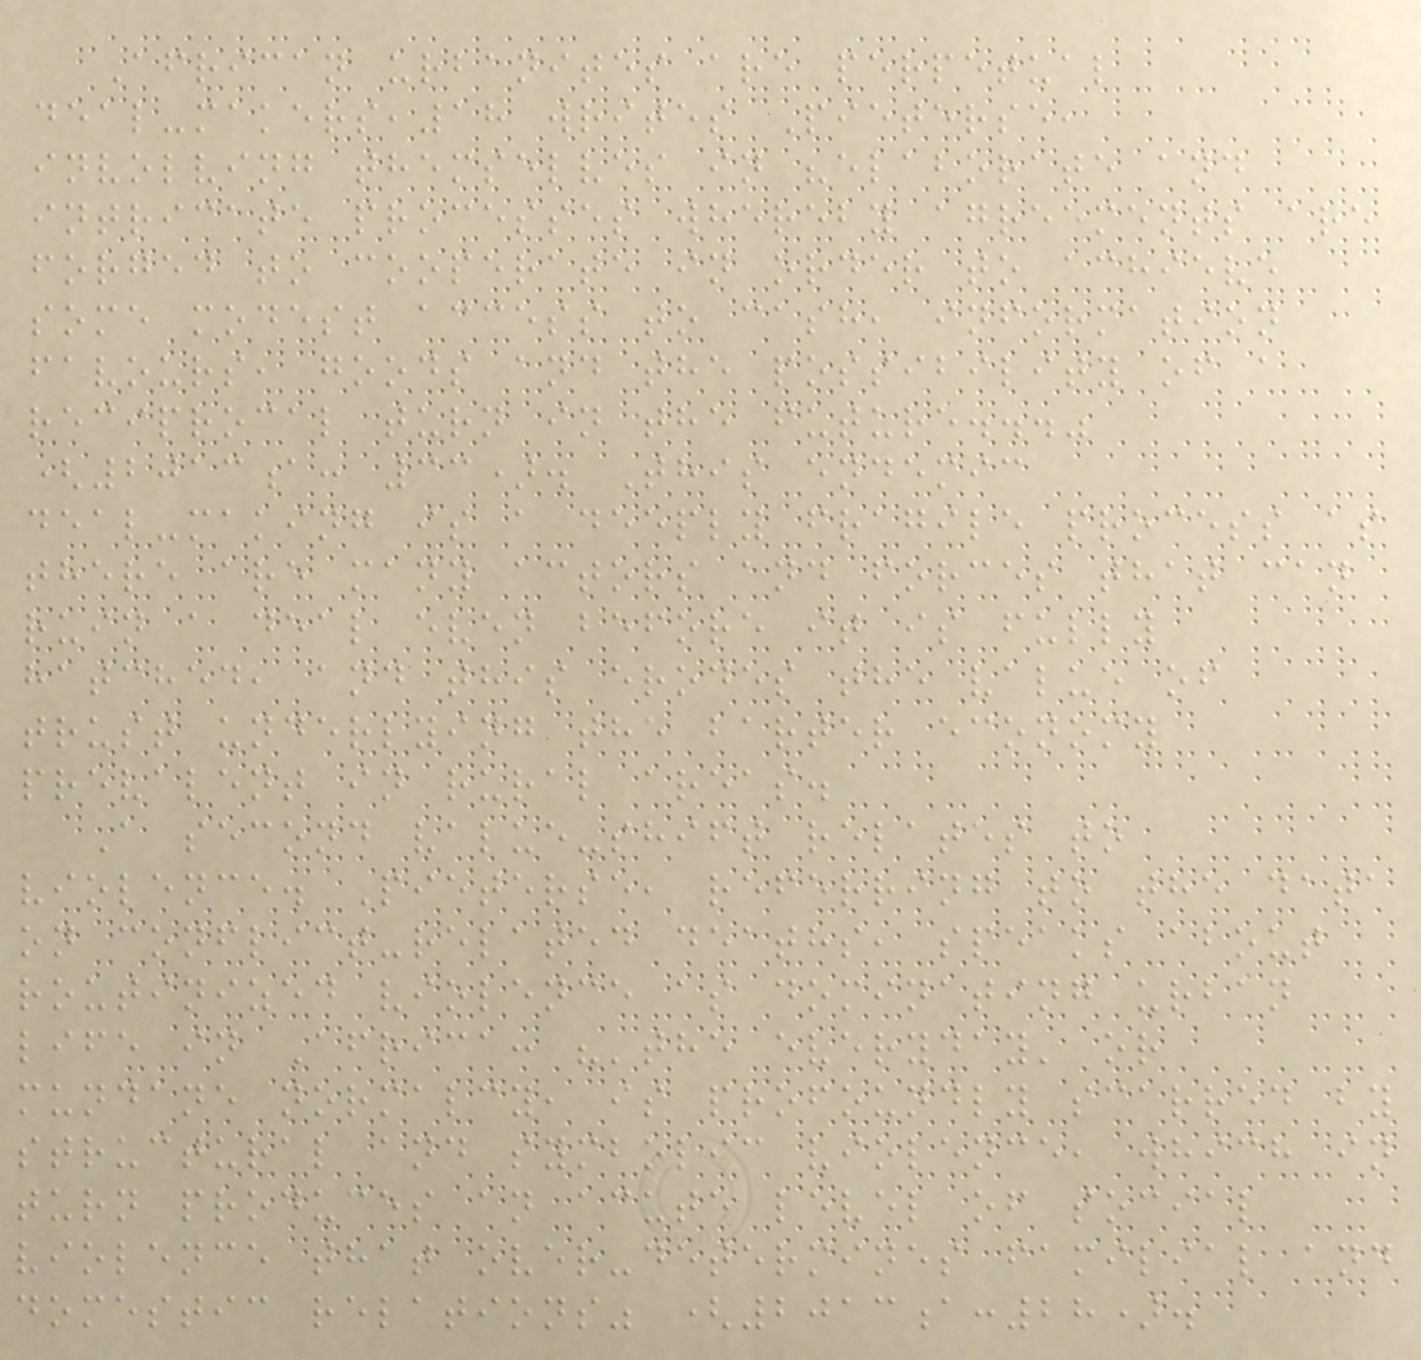African urbanites are perpetual
deal-makers,18 writes Pieterse,
involving themselves in "elaborate and
intricate processes whereby agreements are
forged to cooperate in order to achieve
some modest access to cash, information
favours, goods and the possibility of a
reciprocal turn in the future..."
(2013a: 33). This endemic
deal-making is a deeply fragile process as
there are many actors and forces that can
ruin a deal even before it is fully
hatched, and this erodes the value of
trust underlying the barter economy
prevalent in rural areas.
A second value-shift relates to
violence. Pieterse, referring to the data
on conflict-related deaths, speaks about
routinized violence as dominating urban
life in Africa: "'the everyday' or
mundane normalcy, is profoundly scarred by
structural and symbolic violence, which in
turn produces an acute level of social
violence that over-determines familial and
domestic relations" (2013a:28).
